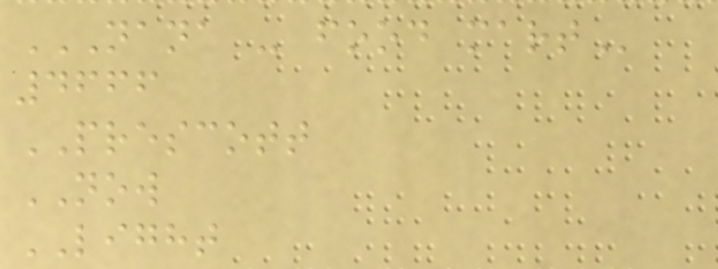NANA - FOOD MART
4666
PRESCOTT
NOW
LIGHT
